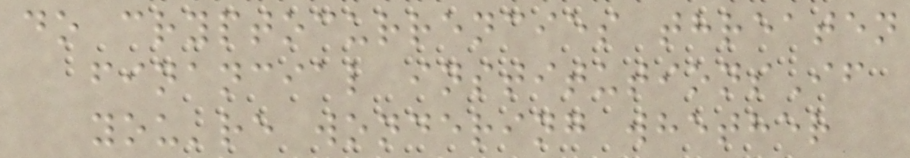do cryptocurrencies threaten
financial institutionsIf
you're wondering whether
